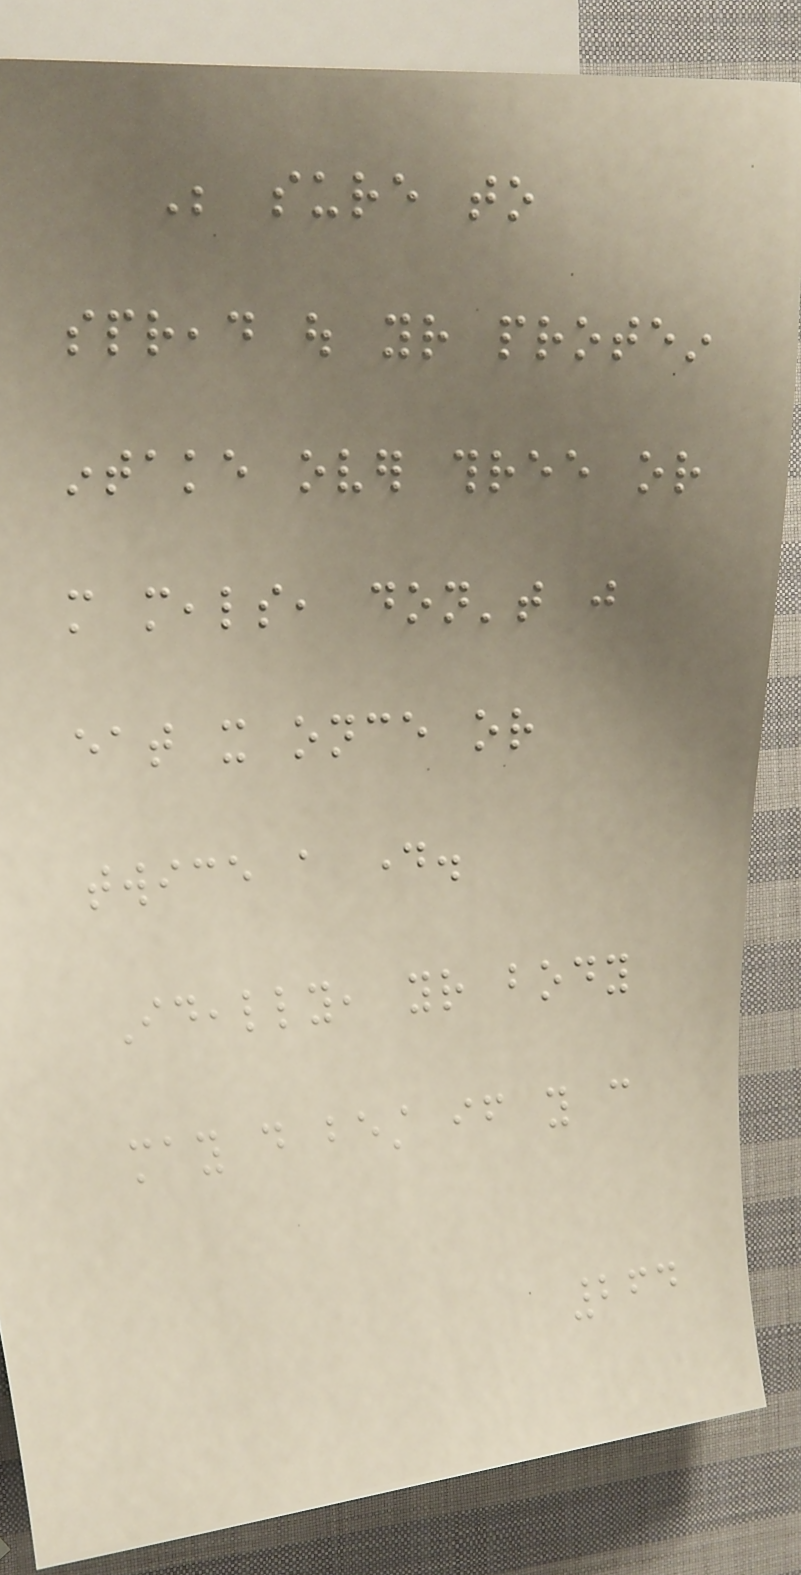Be sure to
spread out your protein
intake over three or
more meals, don't just
eat it once or
twice a day.
Ideally, your body
may do best if you can
264
